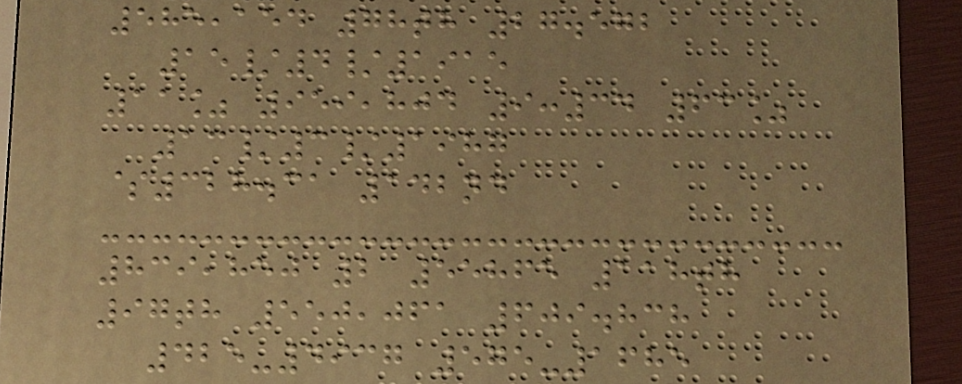585,154 78th 27.572
15/4/1915
11% 959,804 9:34 63%
13/3/1987
$328.31 142nd
839,850 2 55865 118th
97th 550,061 609.838
425-4937 575-1685
